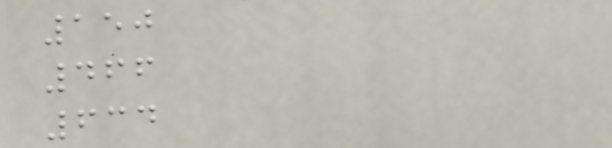150
466
634
